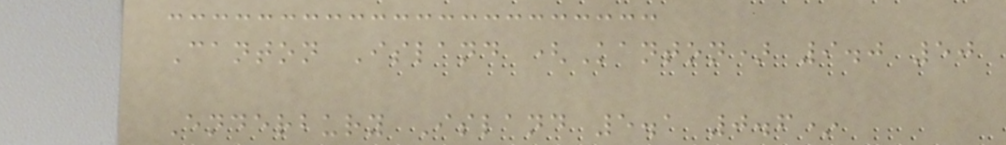Canton Island (Kanton) 9.0 50
Enderbury Island 5.1 0.6*
